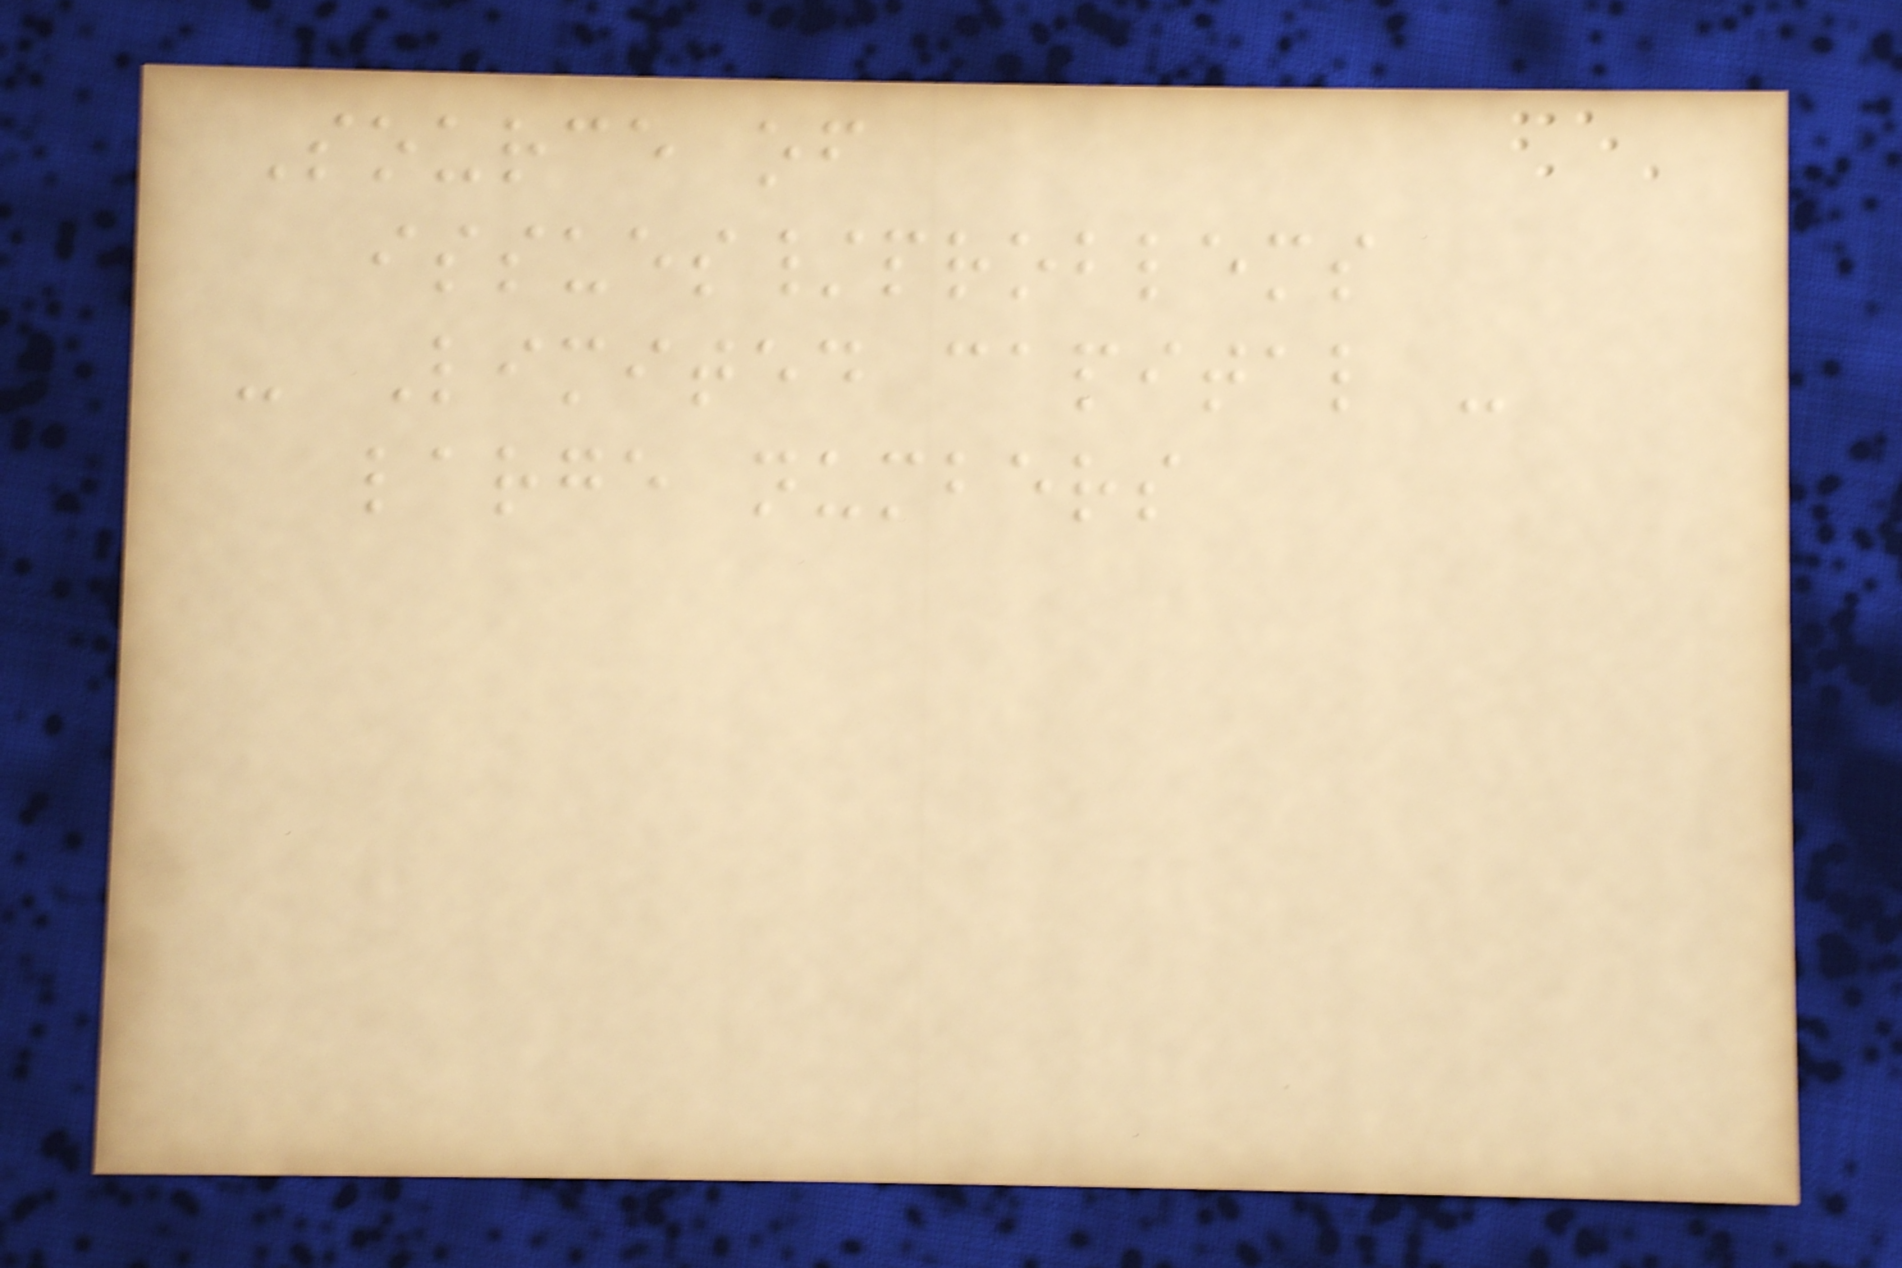Source of
issues/problems
- Limited capital -
large numbers
